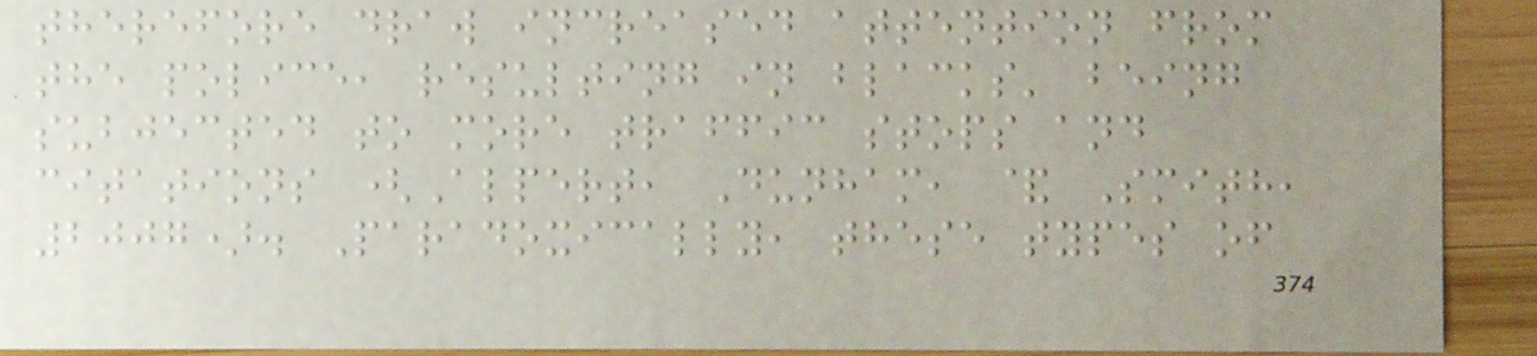therefore draw increased attention from
the police, resulting in blacks' being
subjected to more traffic stops and
citations (Alpert, Dunham, & Smith,
2007). Paradoxically, these types of
